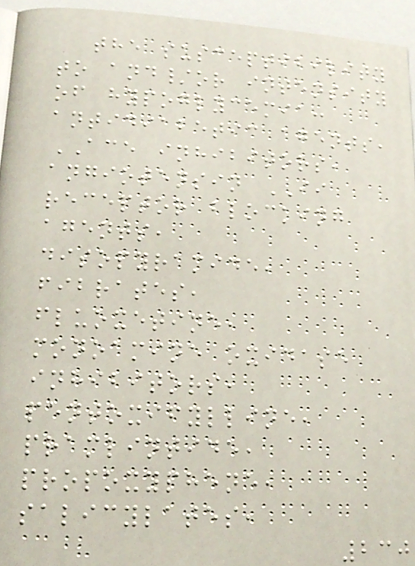the susceptibility
to and/or intensity
of hypoglycemia:
antidiabetic agents,
ACE inhibitors,
angiotensin II
receptor blocking
agents,
disopyramide,
fibrates,
fluoxetine,
monoamine oxidase
inhibitors,
pentoxifylline,
pramlintide,
propoxyphene,
salicylates,
230
